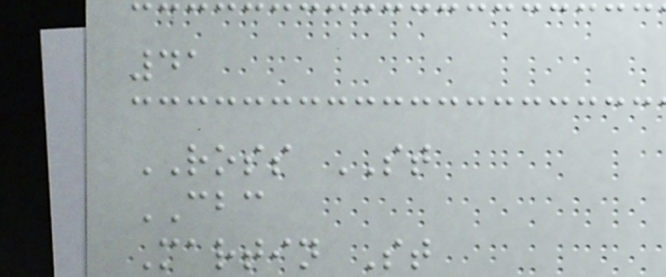41
ROSS ST
CBC
Martin St
